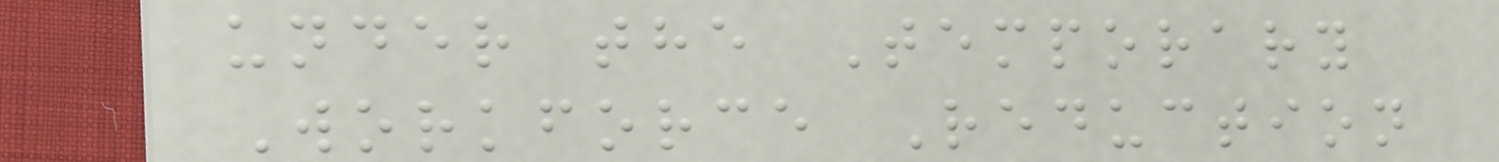under the Temporary
Workforce Reduction
